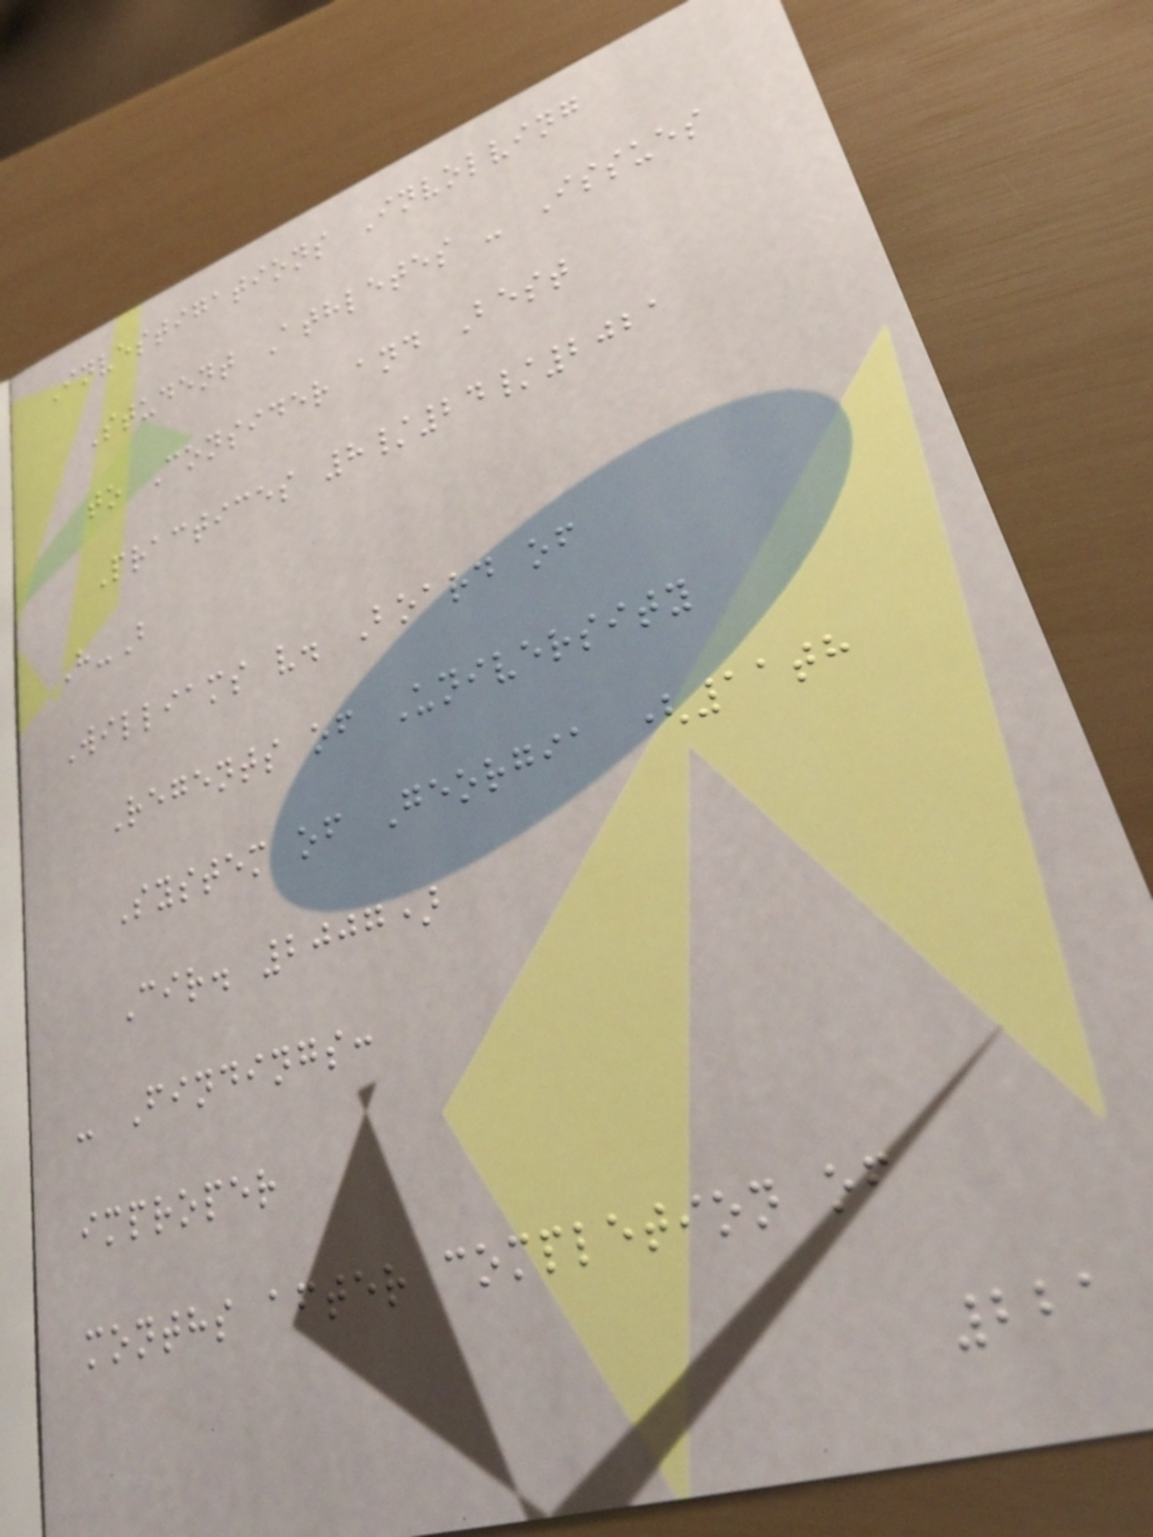Investigations Involving
Student Athletes - Issues
to Consider and Best
Practices 8/24/2021
H-B
Williams v. Board of
Regents of University
System of Georgia (11th
Cir. 2007)
- Findings:
improper
months after completion of
221
